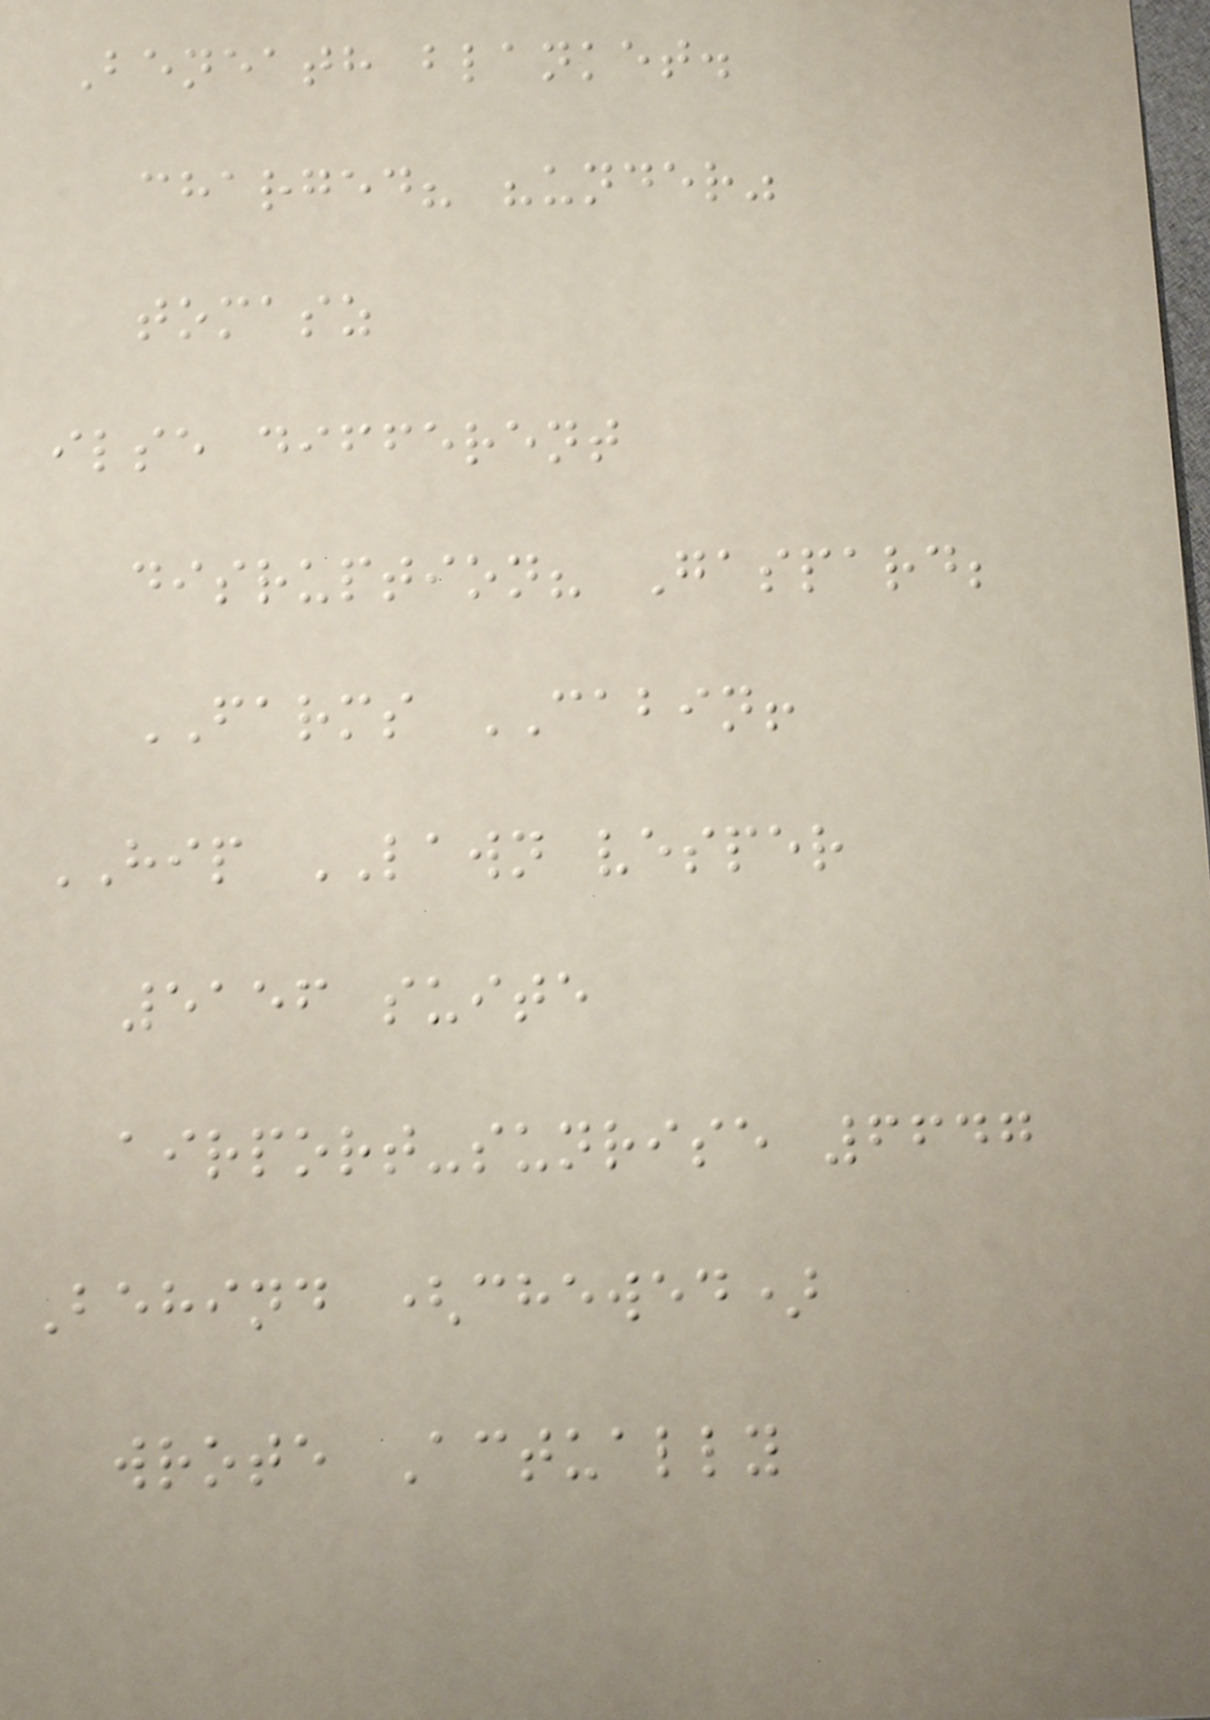Beneath blanket.
charged? "under"
tomasz
ilse different
disruption? Gaspard;
FARMS CABIN!
HIP LAWN vesper
5156 suite
airport-sunrise 6647
Behind (chewed)
wrote Actually
